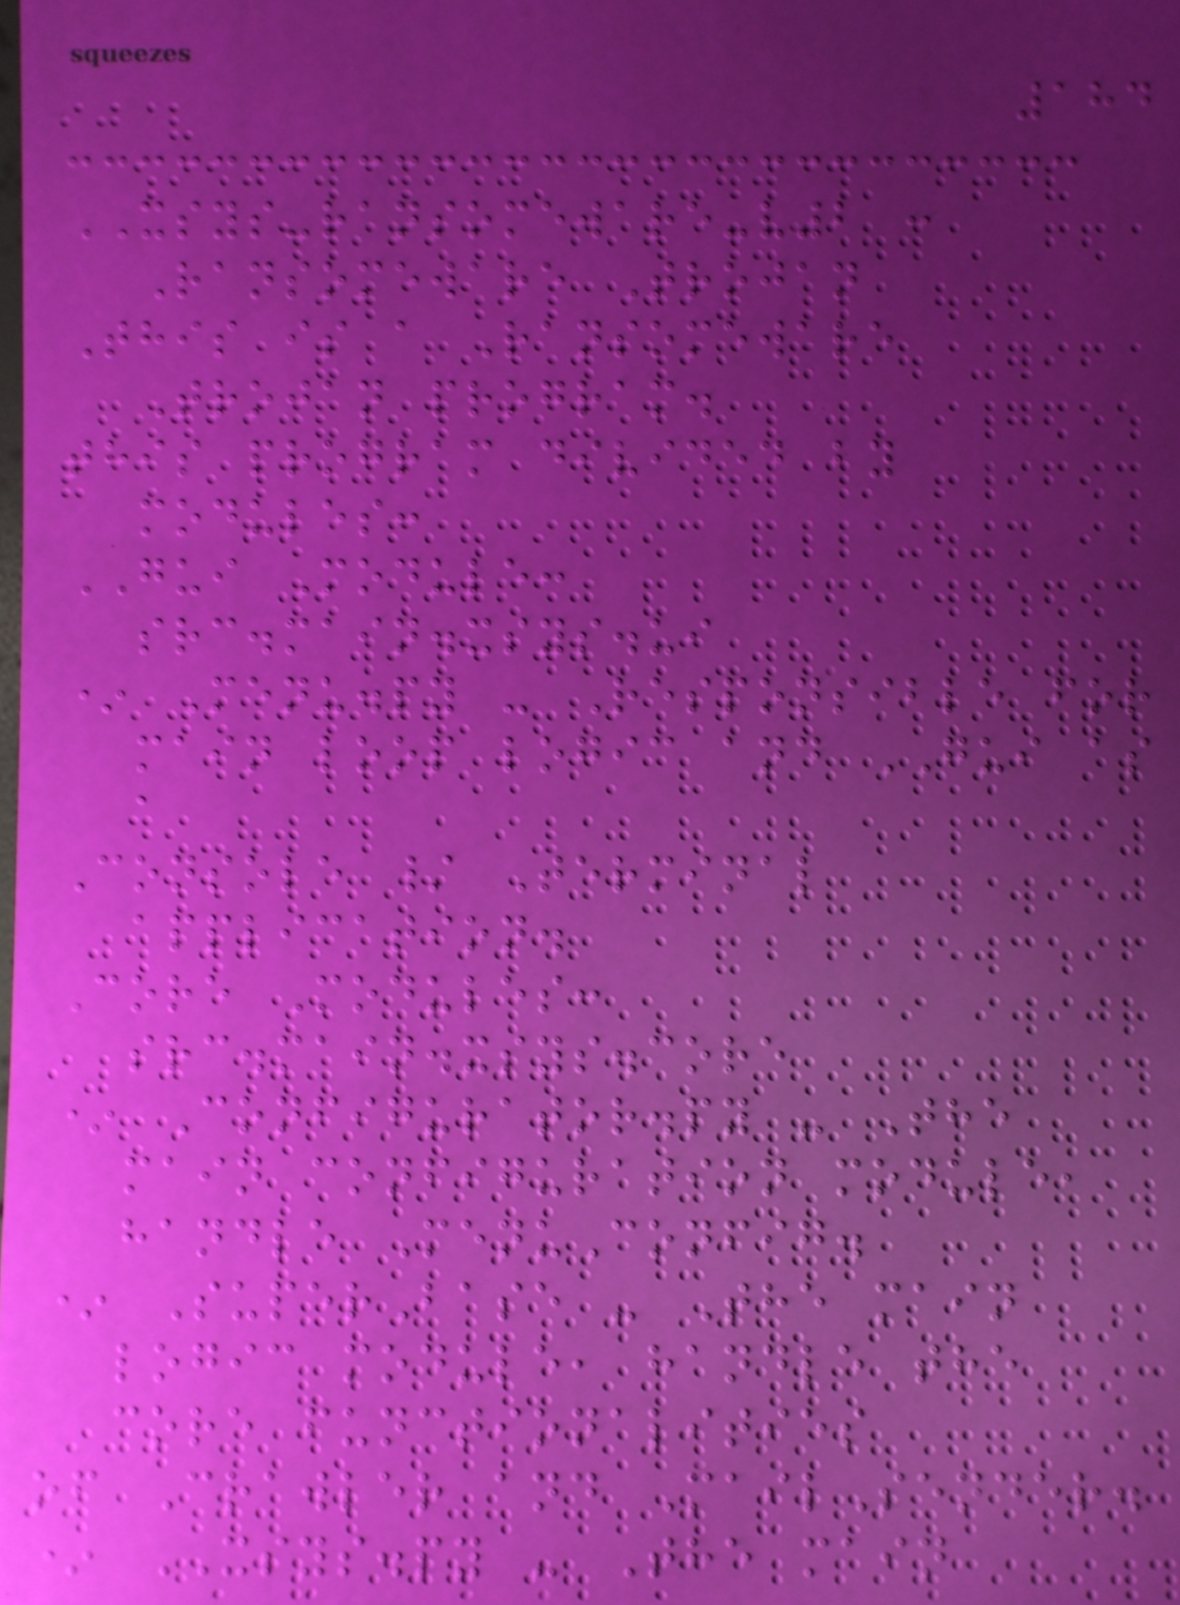184
XSYS-ransomeware-v2 :
Ransomeware Trojan
This is a Ransomeware
Trojan program.
this program divided by
modules:
GUI Module:
src.main.xsys.ui
* Menu.py - Responsible for
main loop logic and GUI as
a
Console / Terminal
application.
Core Modules:
src.main.xsys.core
* Configurator.py - The
main configuration module,
handle MenuConfig.
* SuperBase - The main
logic module, handle the
core functionalities
of Crawler and MailSender.
* XSYS.py - The main
